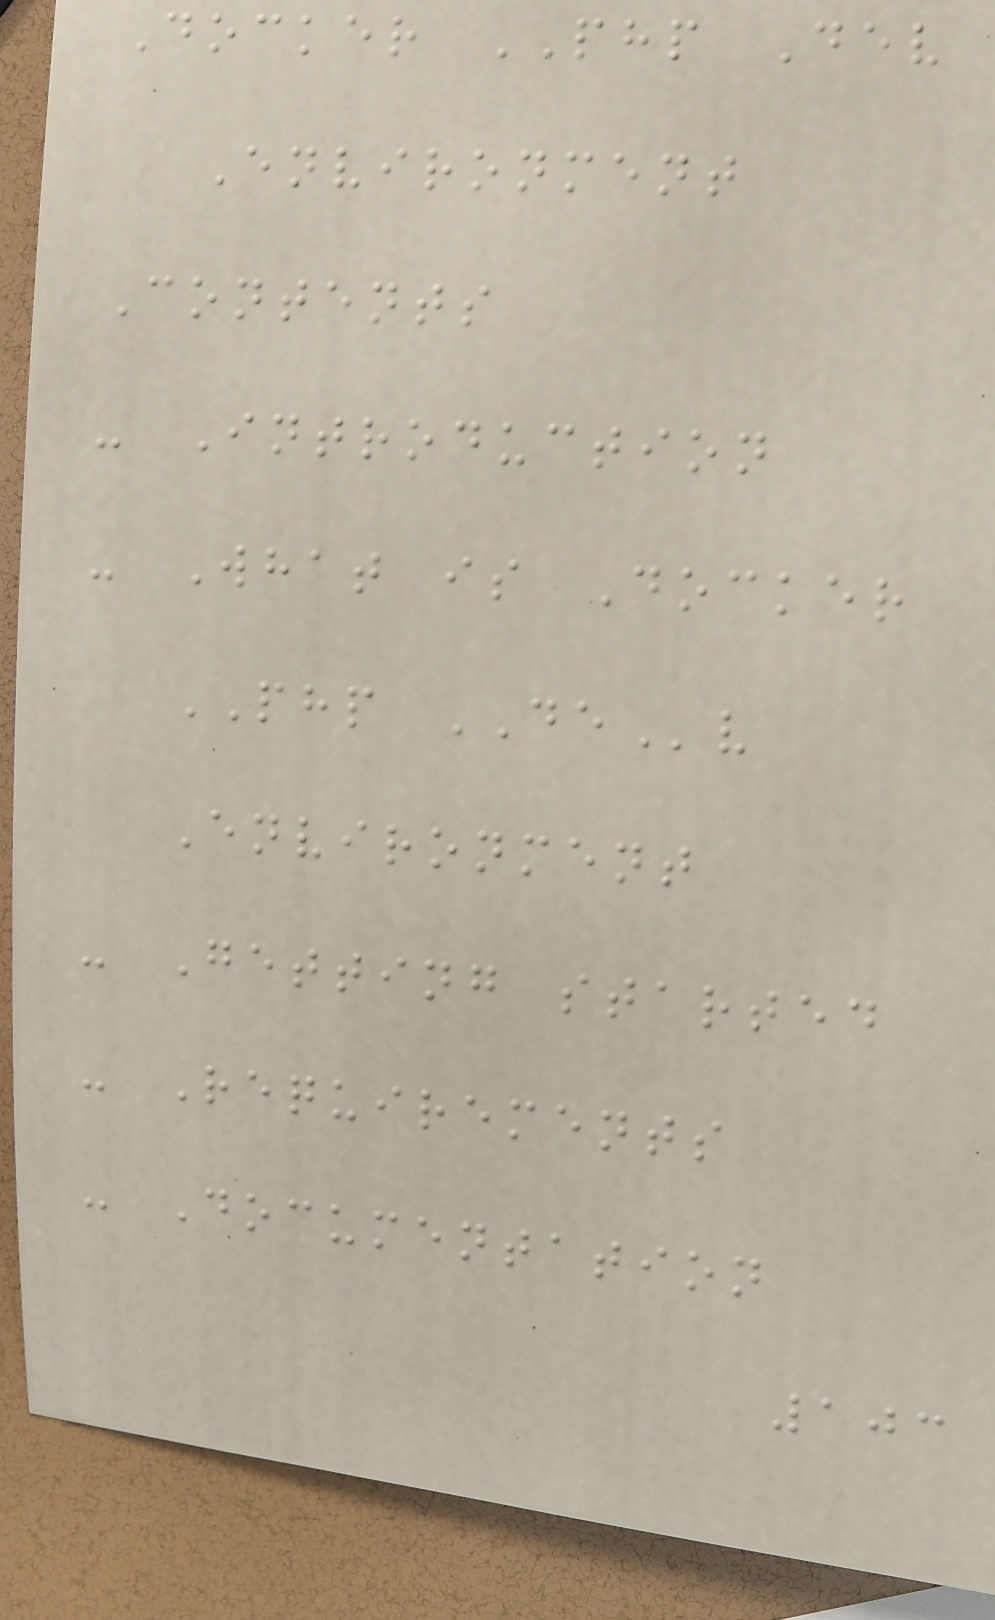Docker PHP Dev
Environment
Contents
- Introduction
- What is Docker
PHP DEv
Environment
- Getting started
- Requirements
- Documentation
103
